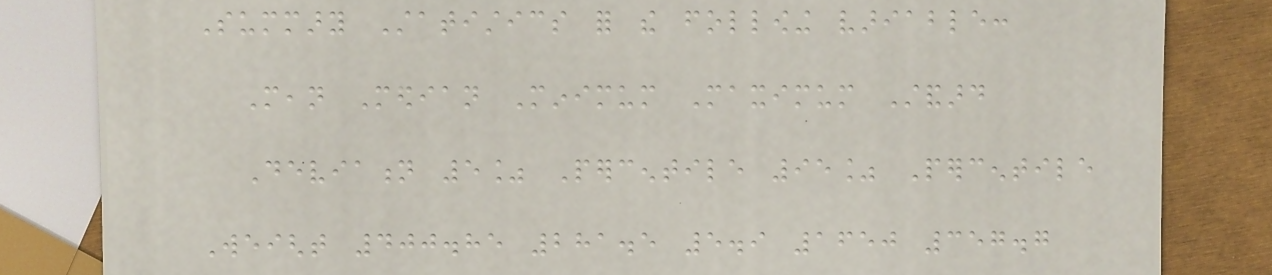Summary Statistics for the following variable:
Mean Median Minimum Maximum Standard
Deviation 5% Percentile 95% Percentile
Weight 400.85 281.5 5.9 1650 357.7
